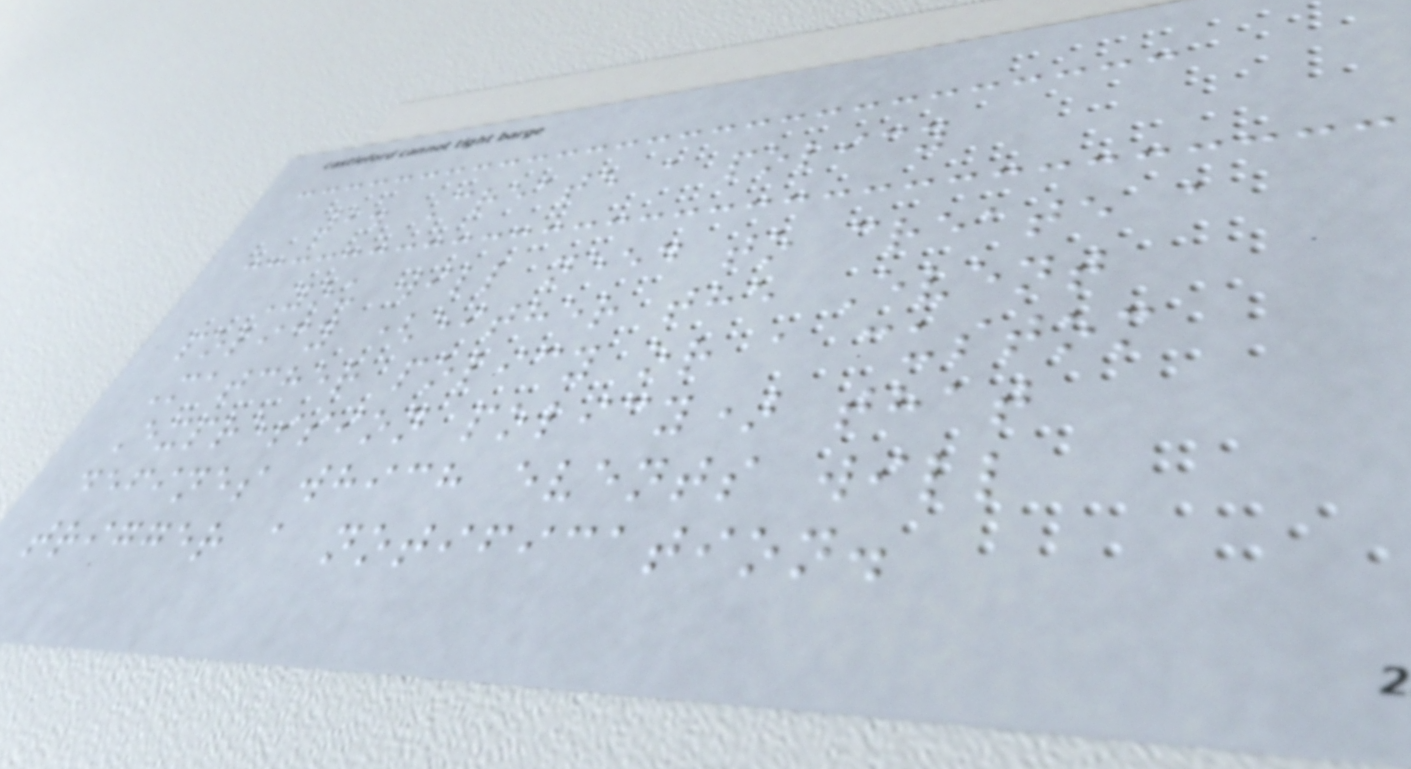2. Create a policy
You will need to create a
policy (either the Event
Matcher policy or a custom
Expression policy) that
defines which events will
trigger a notification.
